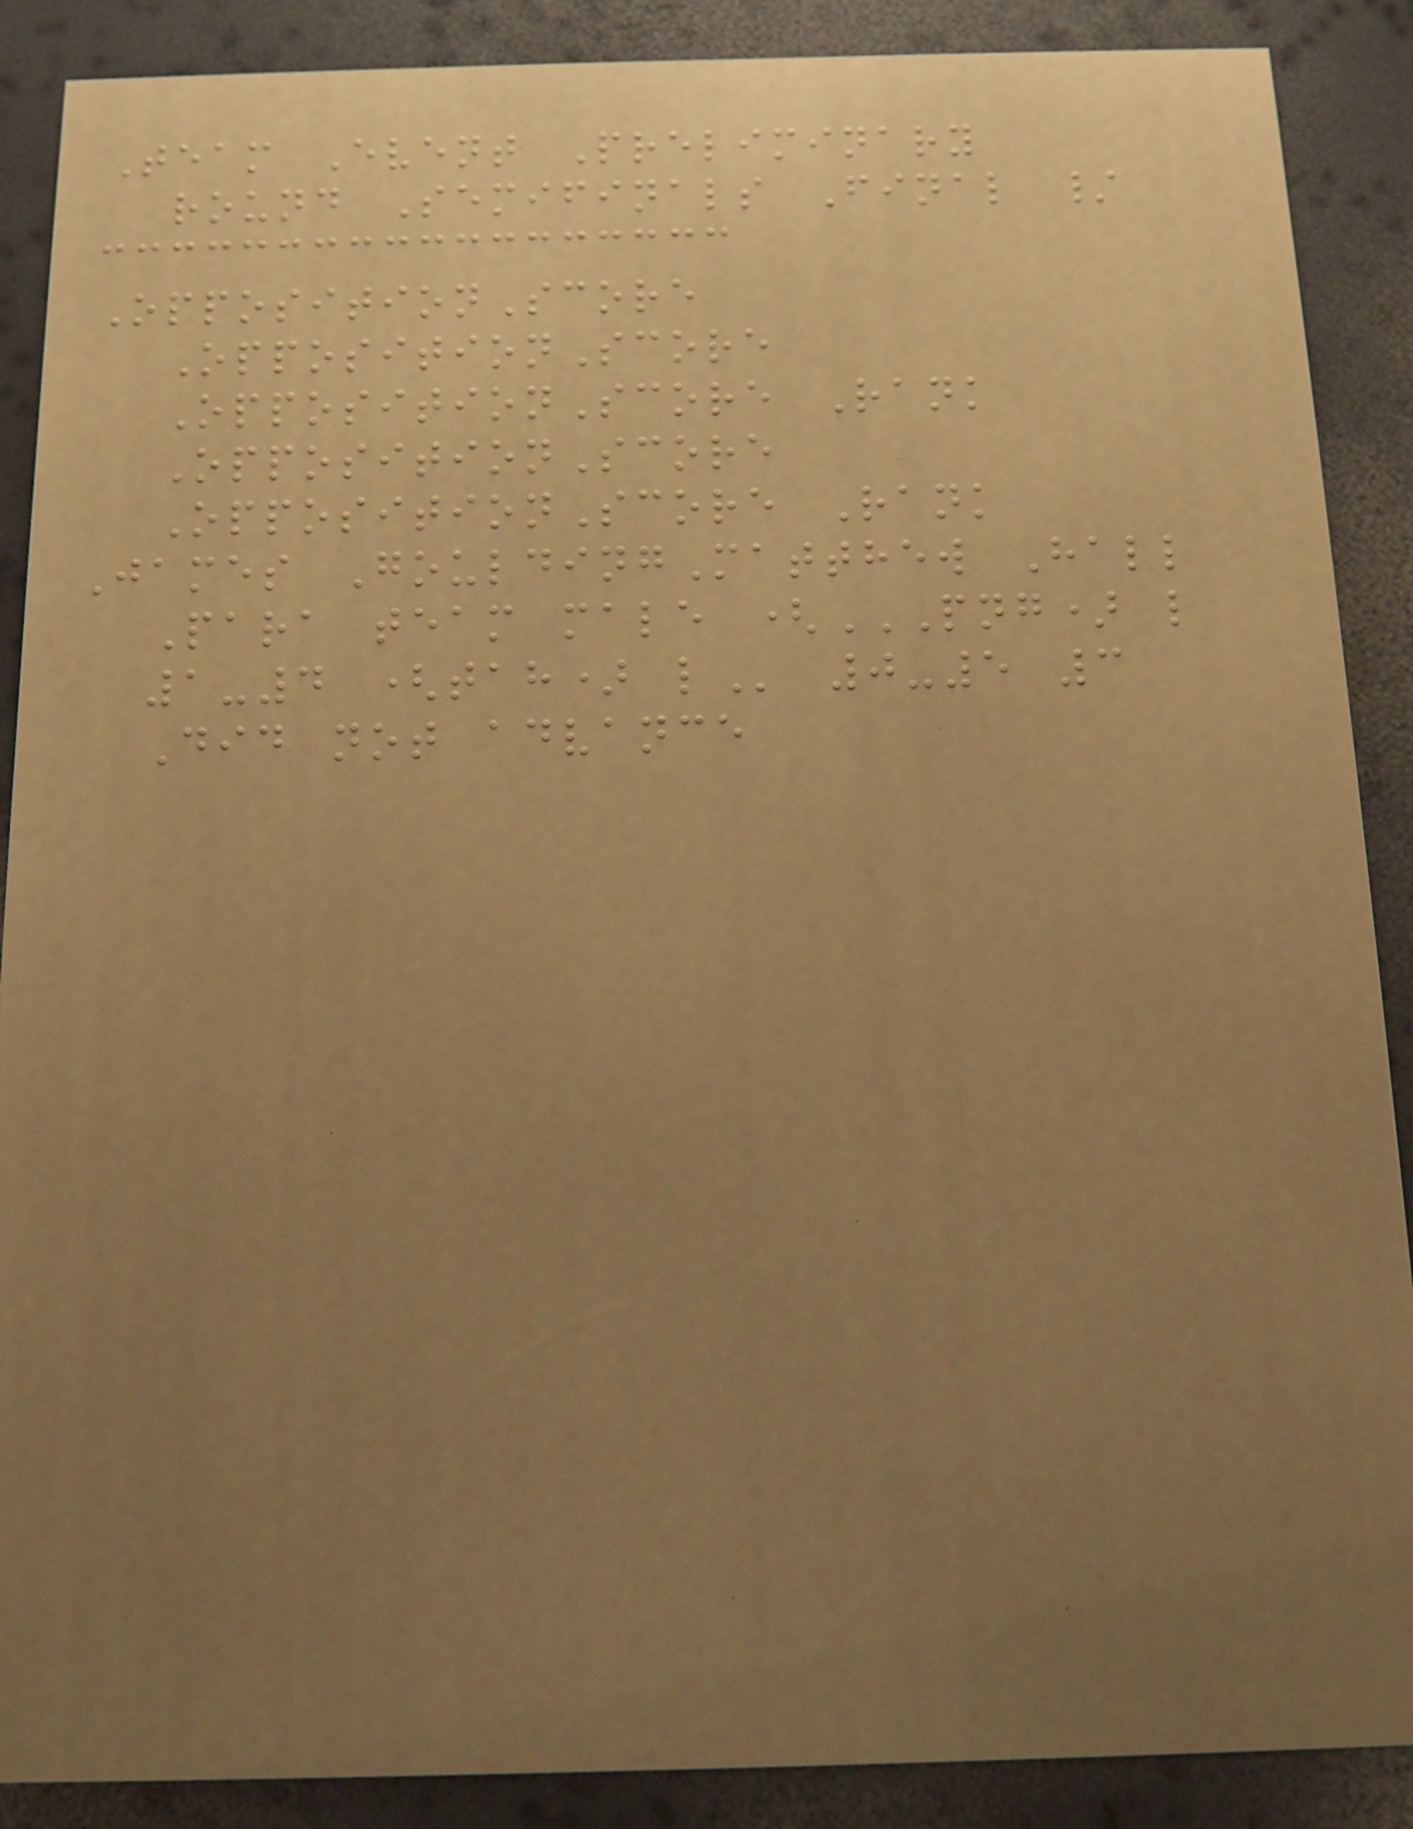Team Event Preliminary
round Semifinals Final /
OppositionScore
OppositionScore
OppositionScore Rank
OppositionScore
OppositionScore Rank
James GouldingMatthew Hall
Para team male (PNG) L
1-4 (TAH) L 0-5 3
Did not advance
